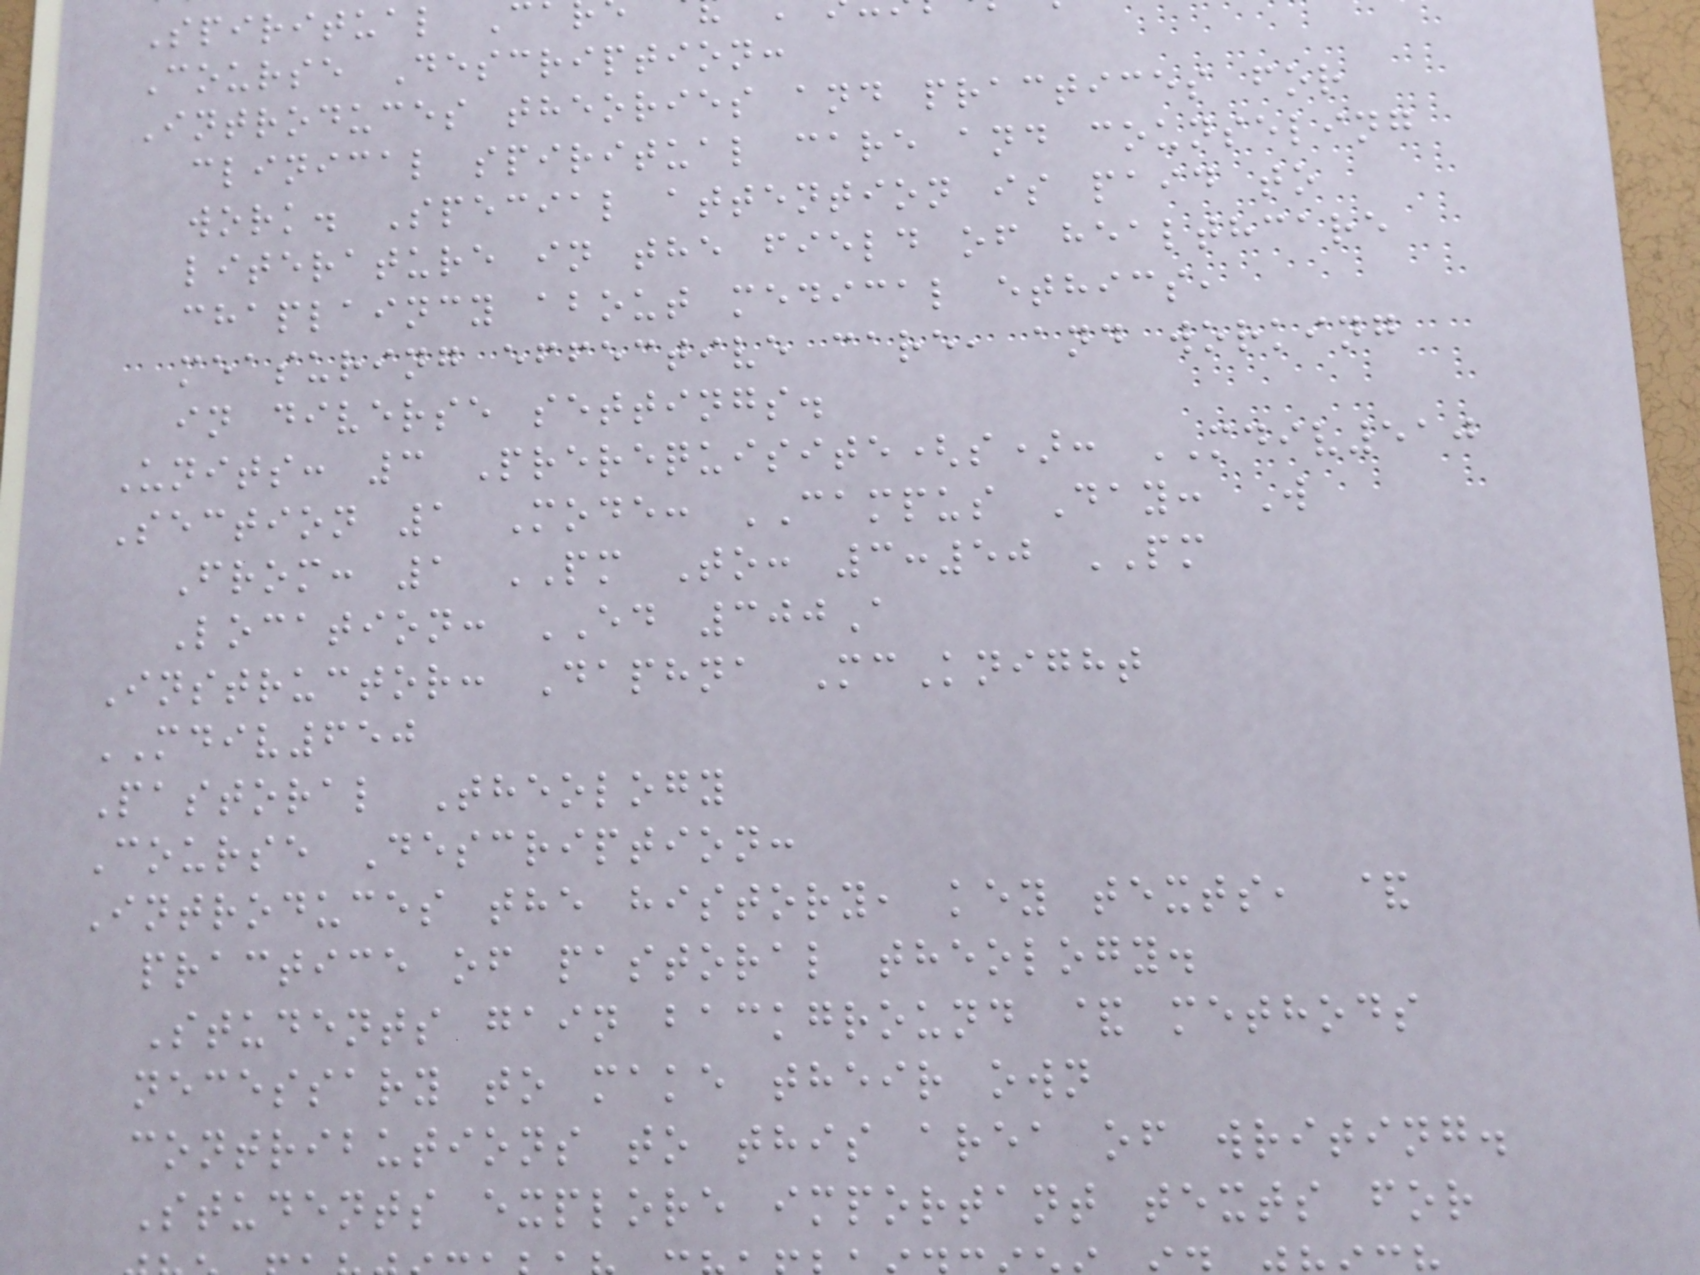Spiritual C
Course Description:
Introduces theories and practices for
clinical spiritual care and counseling
work. Special attention is paid to
literature in the field of healthcare
chaplaincy about medical ethics,
measuring effective care, and working
in diverse settings.
Units: 3 Prerequisite(s): MDIV510
Section 1 Mode: CAMPUS Day: W
From: 1 PM To: 3:50 PM
Location: ED 300A
Instructor: Daphna McKnight
MDIV650
Pastoral Theology
Course Description:
Introduces the history, key texts, &
practice of pastoral theology.
Students gain background & methods
necessary to make their own
contributions to this area of writing.
Students explore important texts for
